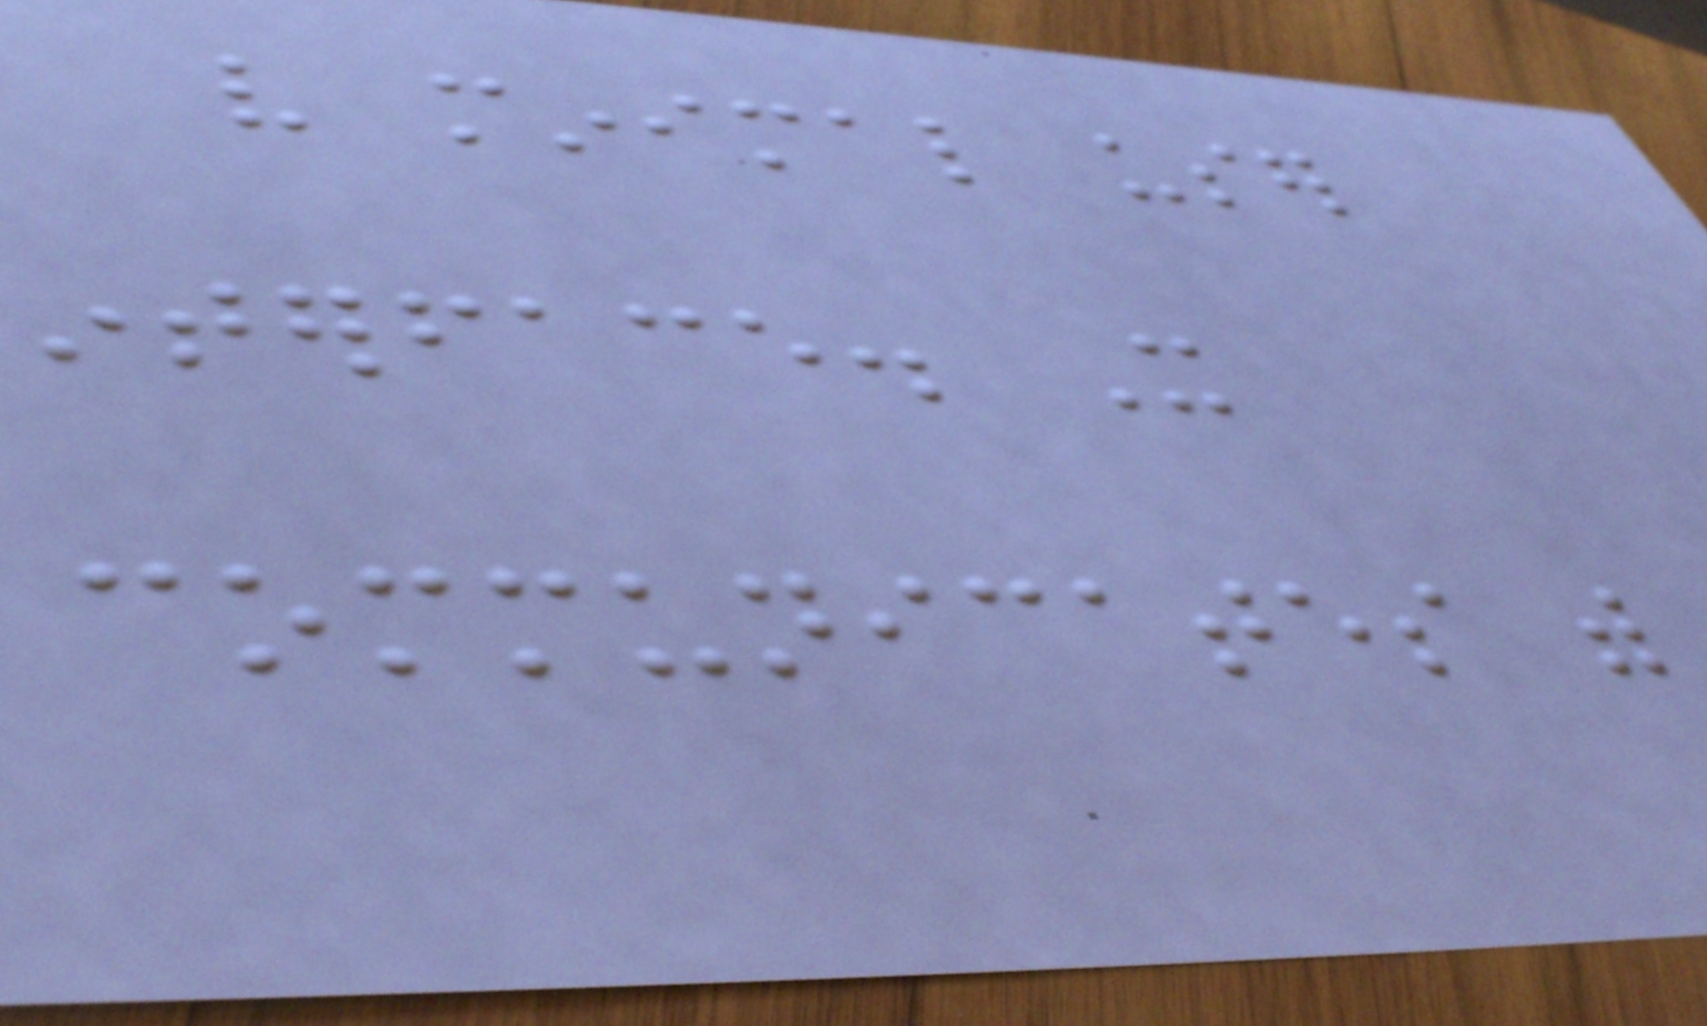very minimal user
interface. It
communicates with
